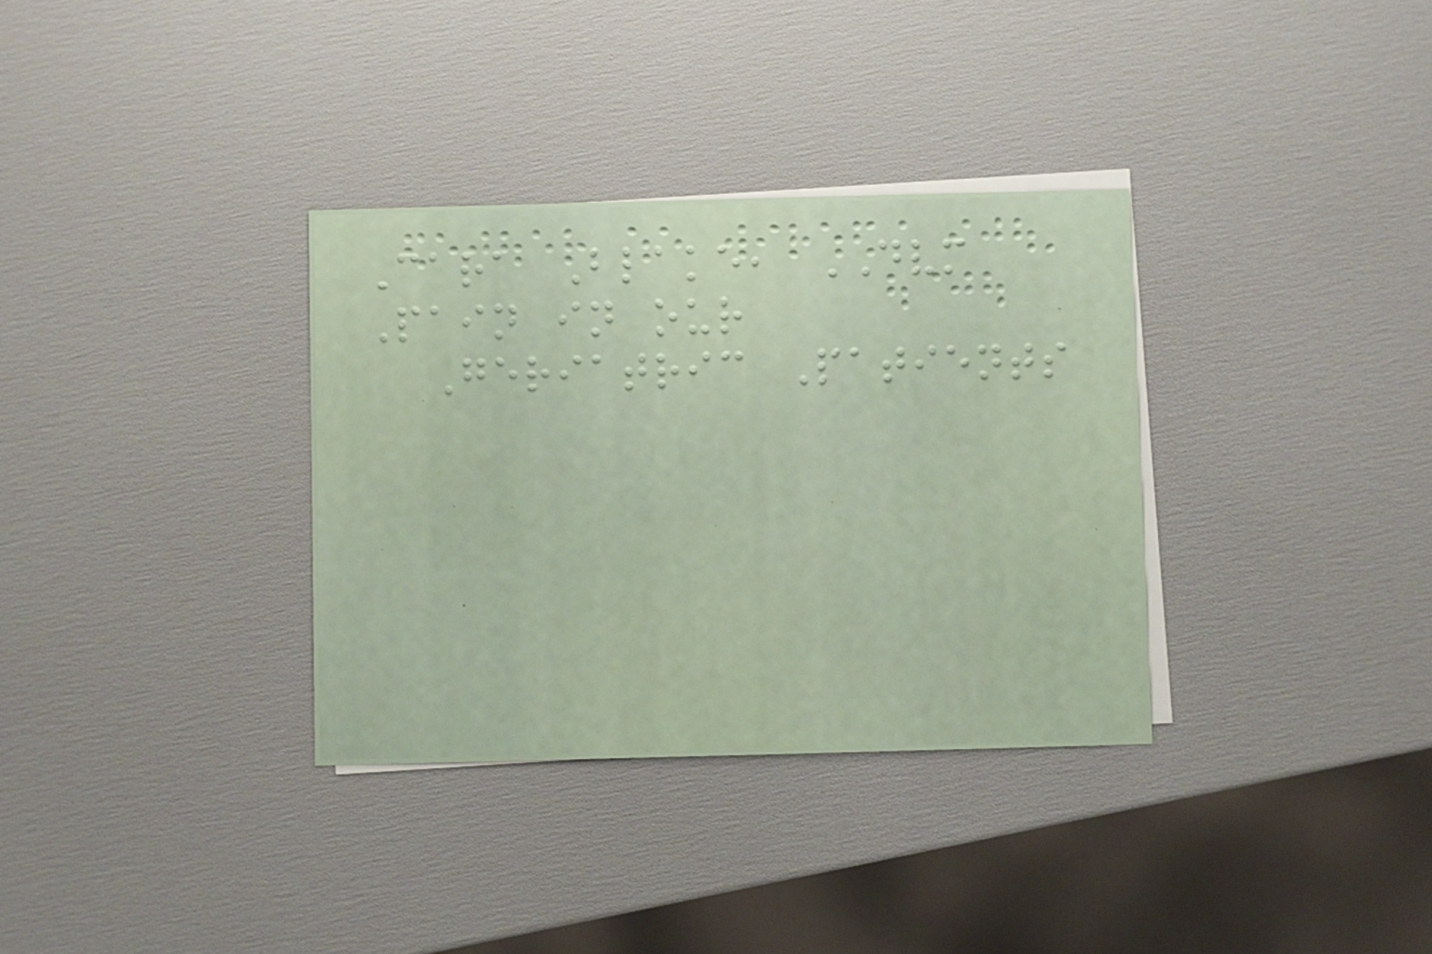Cara Blake, DVM
Pain in our
Geriatric Patients
